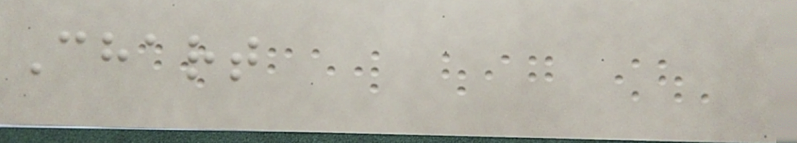Chart
